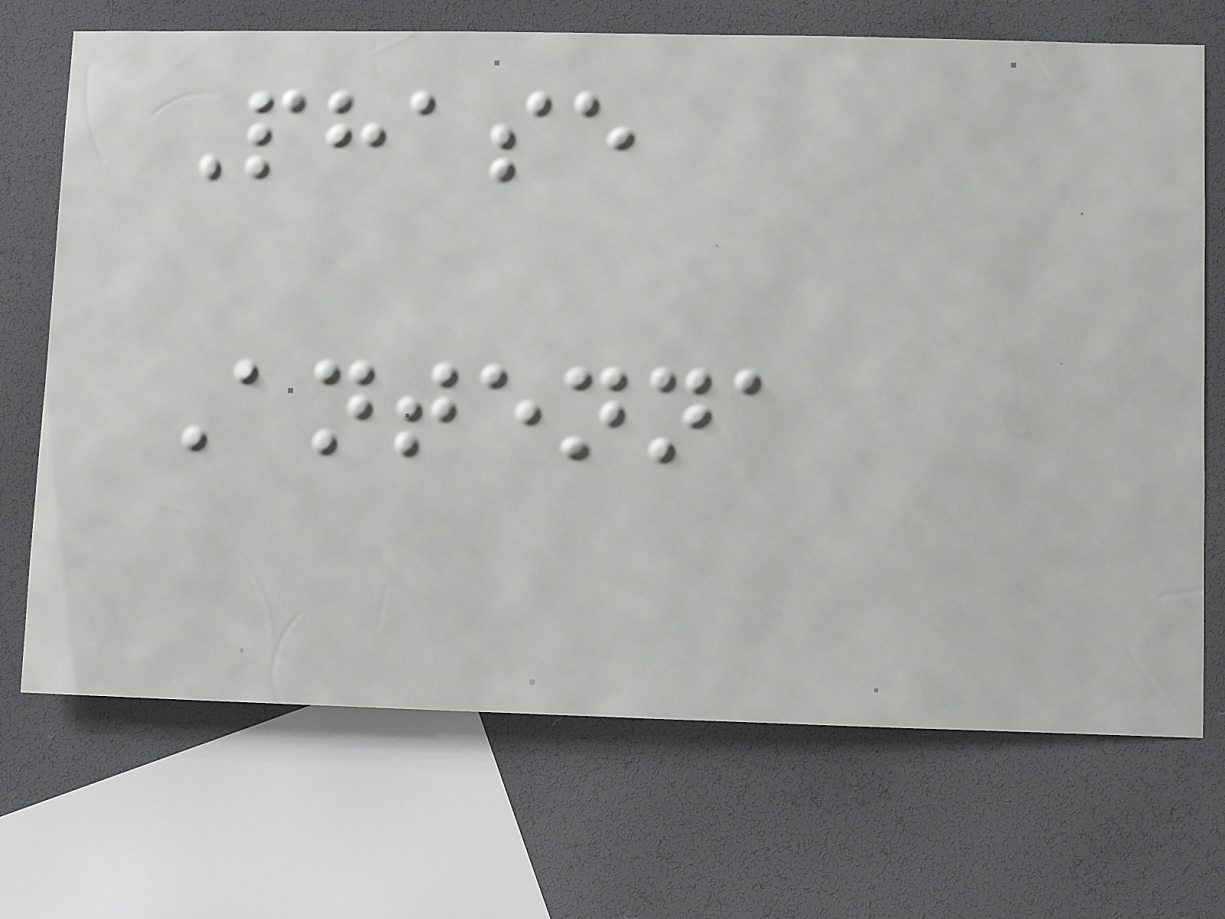Phase
Antenna
